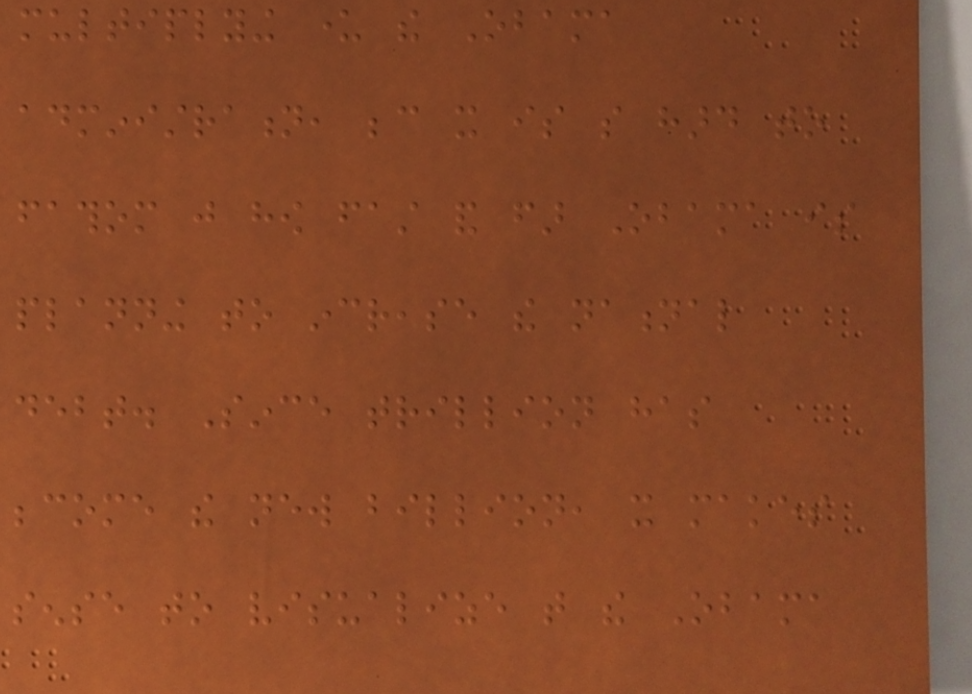multiplying under the Obama
administration, because it is so hard to
fathom just how fast and far Obama is
planning to increase the national
debt. Since trillion has
become the new billion, it makes
sense to visualize that the Obama
